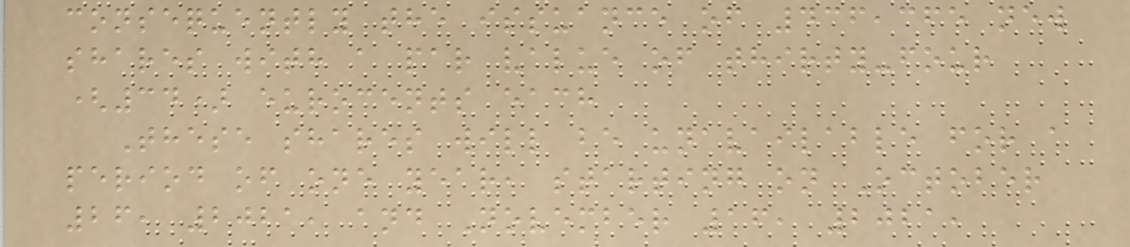consequently the issuance of 436,365 new
shares with a par value of thirty-four
(34) eurocents each
These shares will be unavailable for a
period of one year, starting on October
26, 2021, and November 16, 2021,
